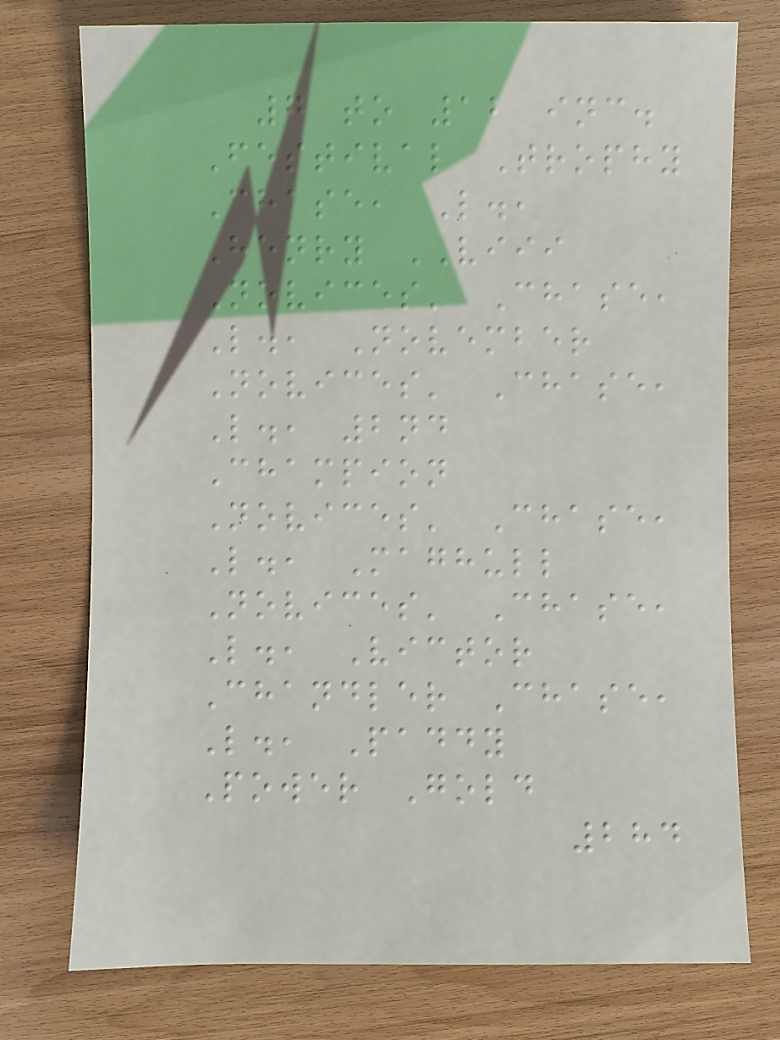7 to 12 inc.
Festival Trophy
Chase, L.,
Henry VIII
Novices' Chase,
L., November
Novices' Chase,
L., 2nd
Champion
Novices' Chase,
L., Maghull
Novices' Chase,
L., Victor
Chandler Chase,
L., Paddy
Power Gold
284
